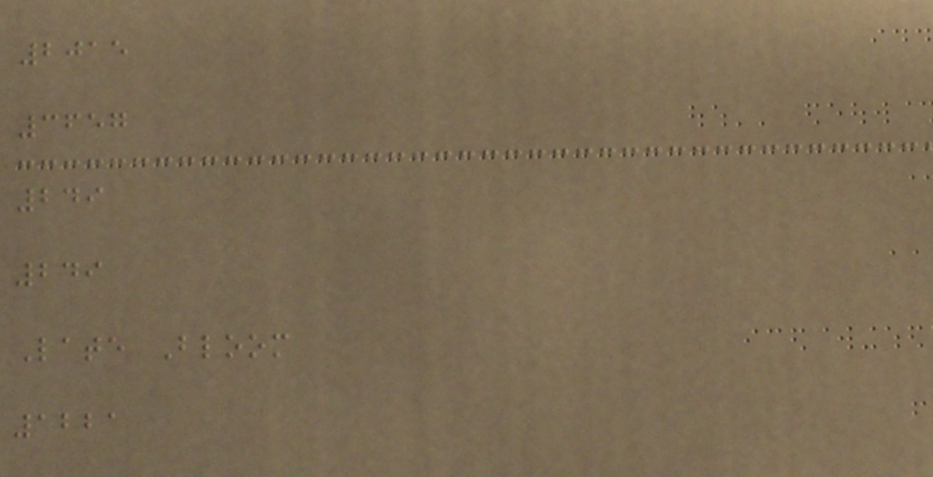2015
3657
249
249
Late Bloom
1221
